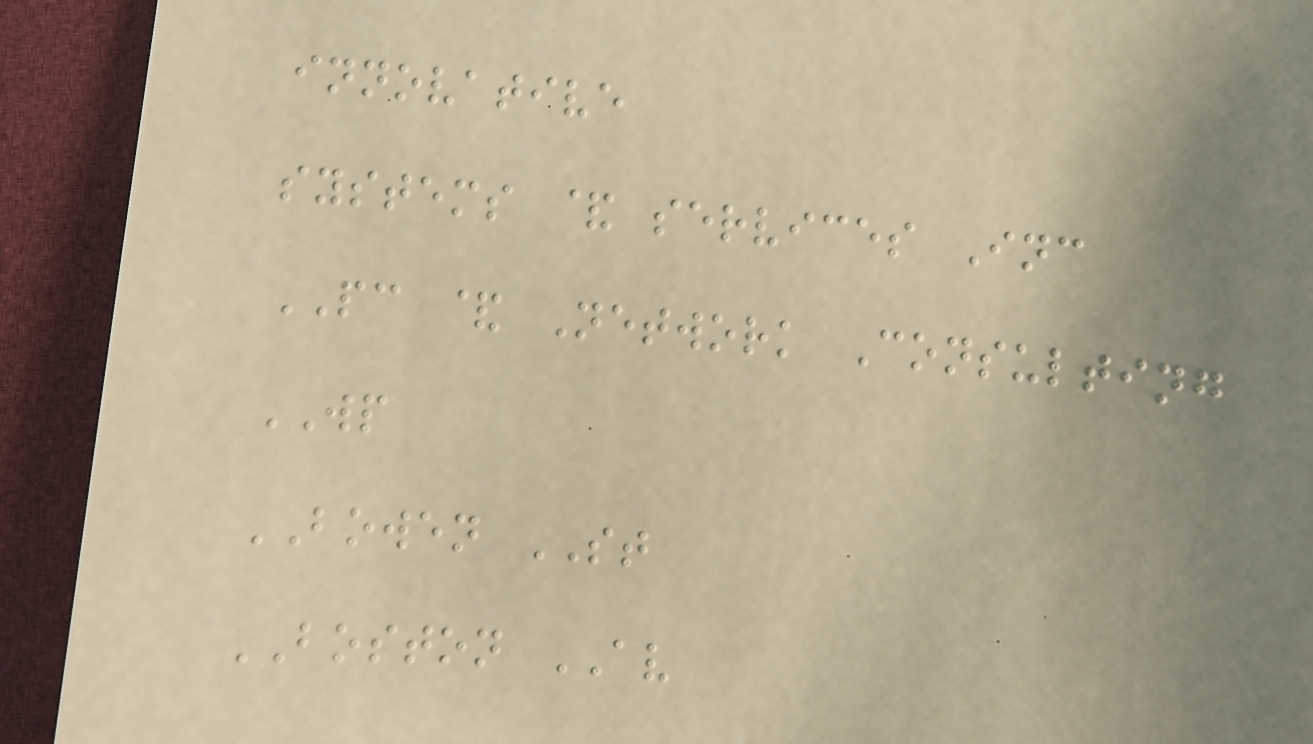innovative
systems & services Inc
PC & Network Consulting
WP
BOWEN ST
BOSTON AV
